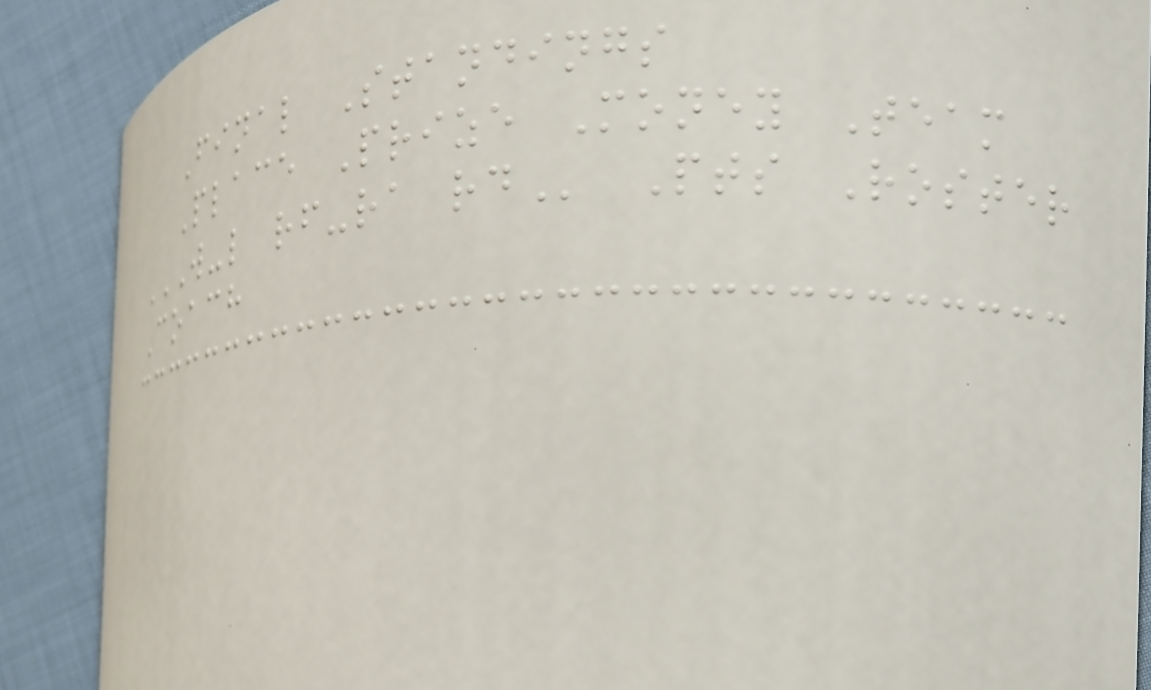Final Standings
Place Prize Money Team
W-L RF-RA RD Pts Roster
Coach
